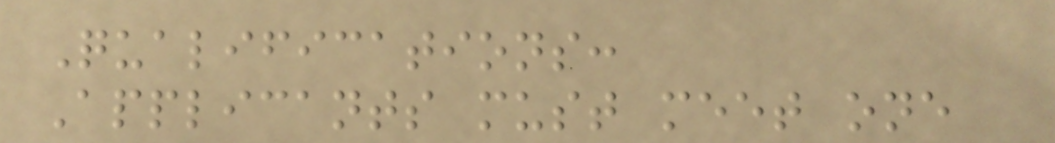Qualifications:
Applicants must meet one
